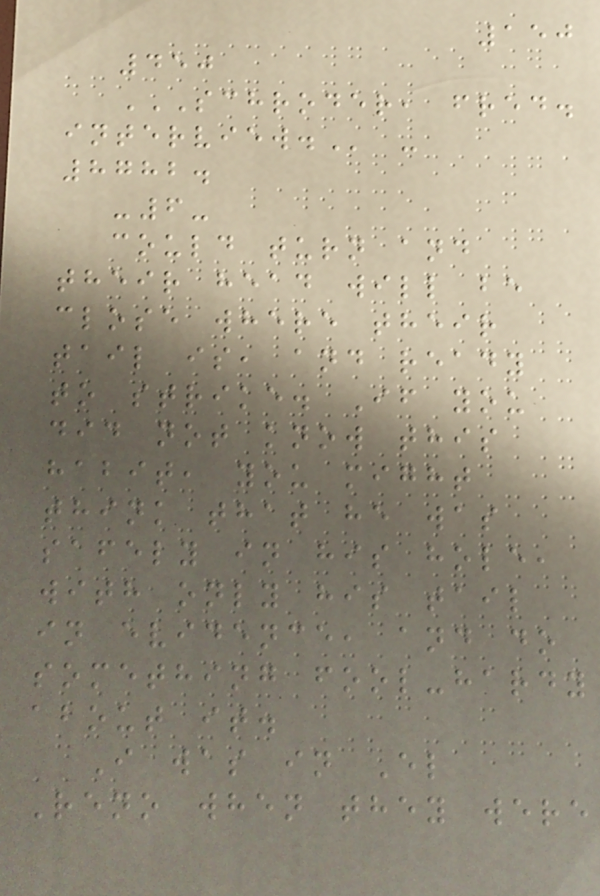150
450
SCHRODER, FRED.
INTERVIEW. -
8782.
-6-
could turn and
their head will be
close where their
tail is, and ready
to strike. If you
did not know this
habit, you might
think that he was
safely in his hole,
with only his tail
in evidence, and do
something fool-hardy
about it.
I was in El
Reno when they were
